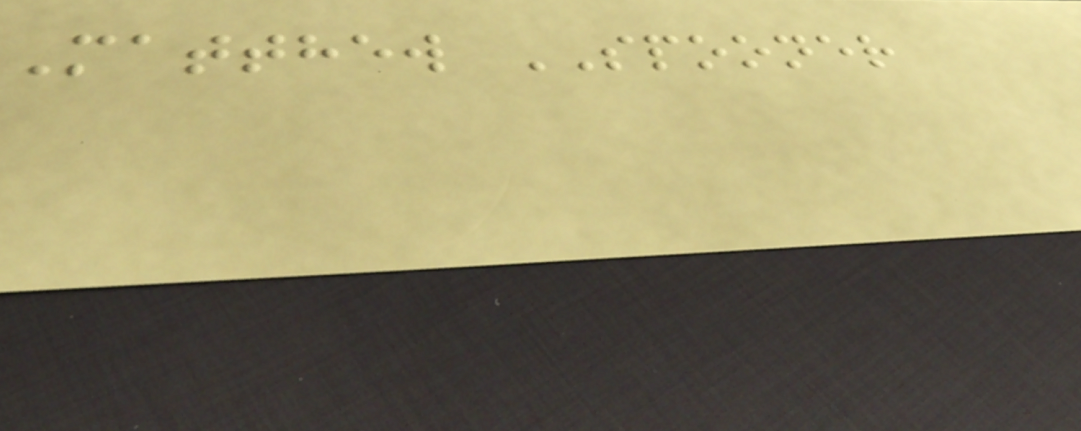Matthew SPOONER
